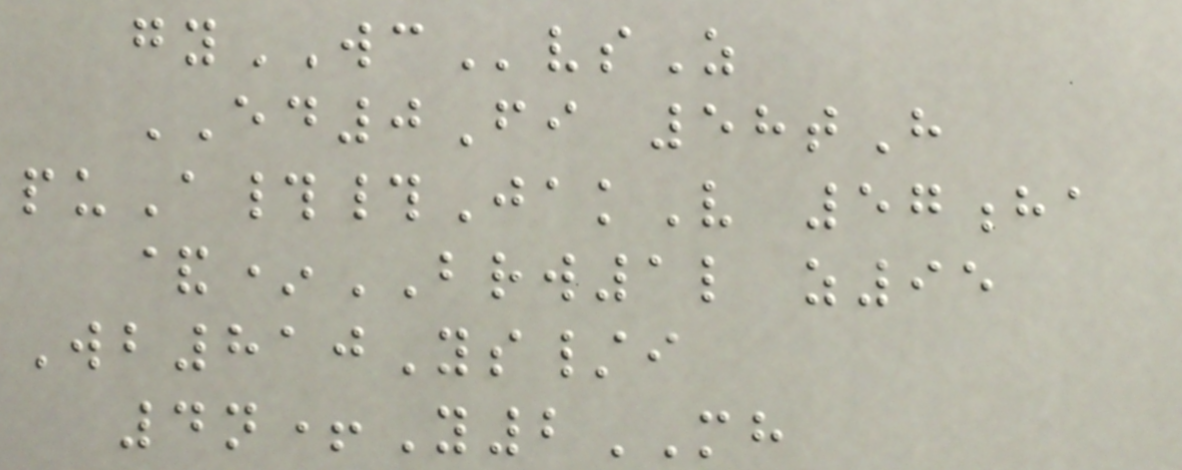gyWCvsZ
ED0Fi 58tH
puA##JakV 57ha
&*BRW1l z95
Wb810Ys/i
4n+Y2MH
